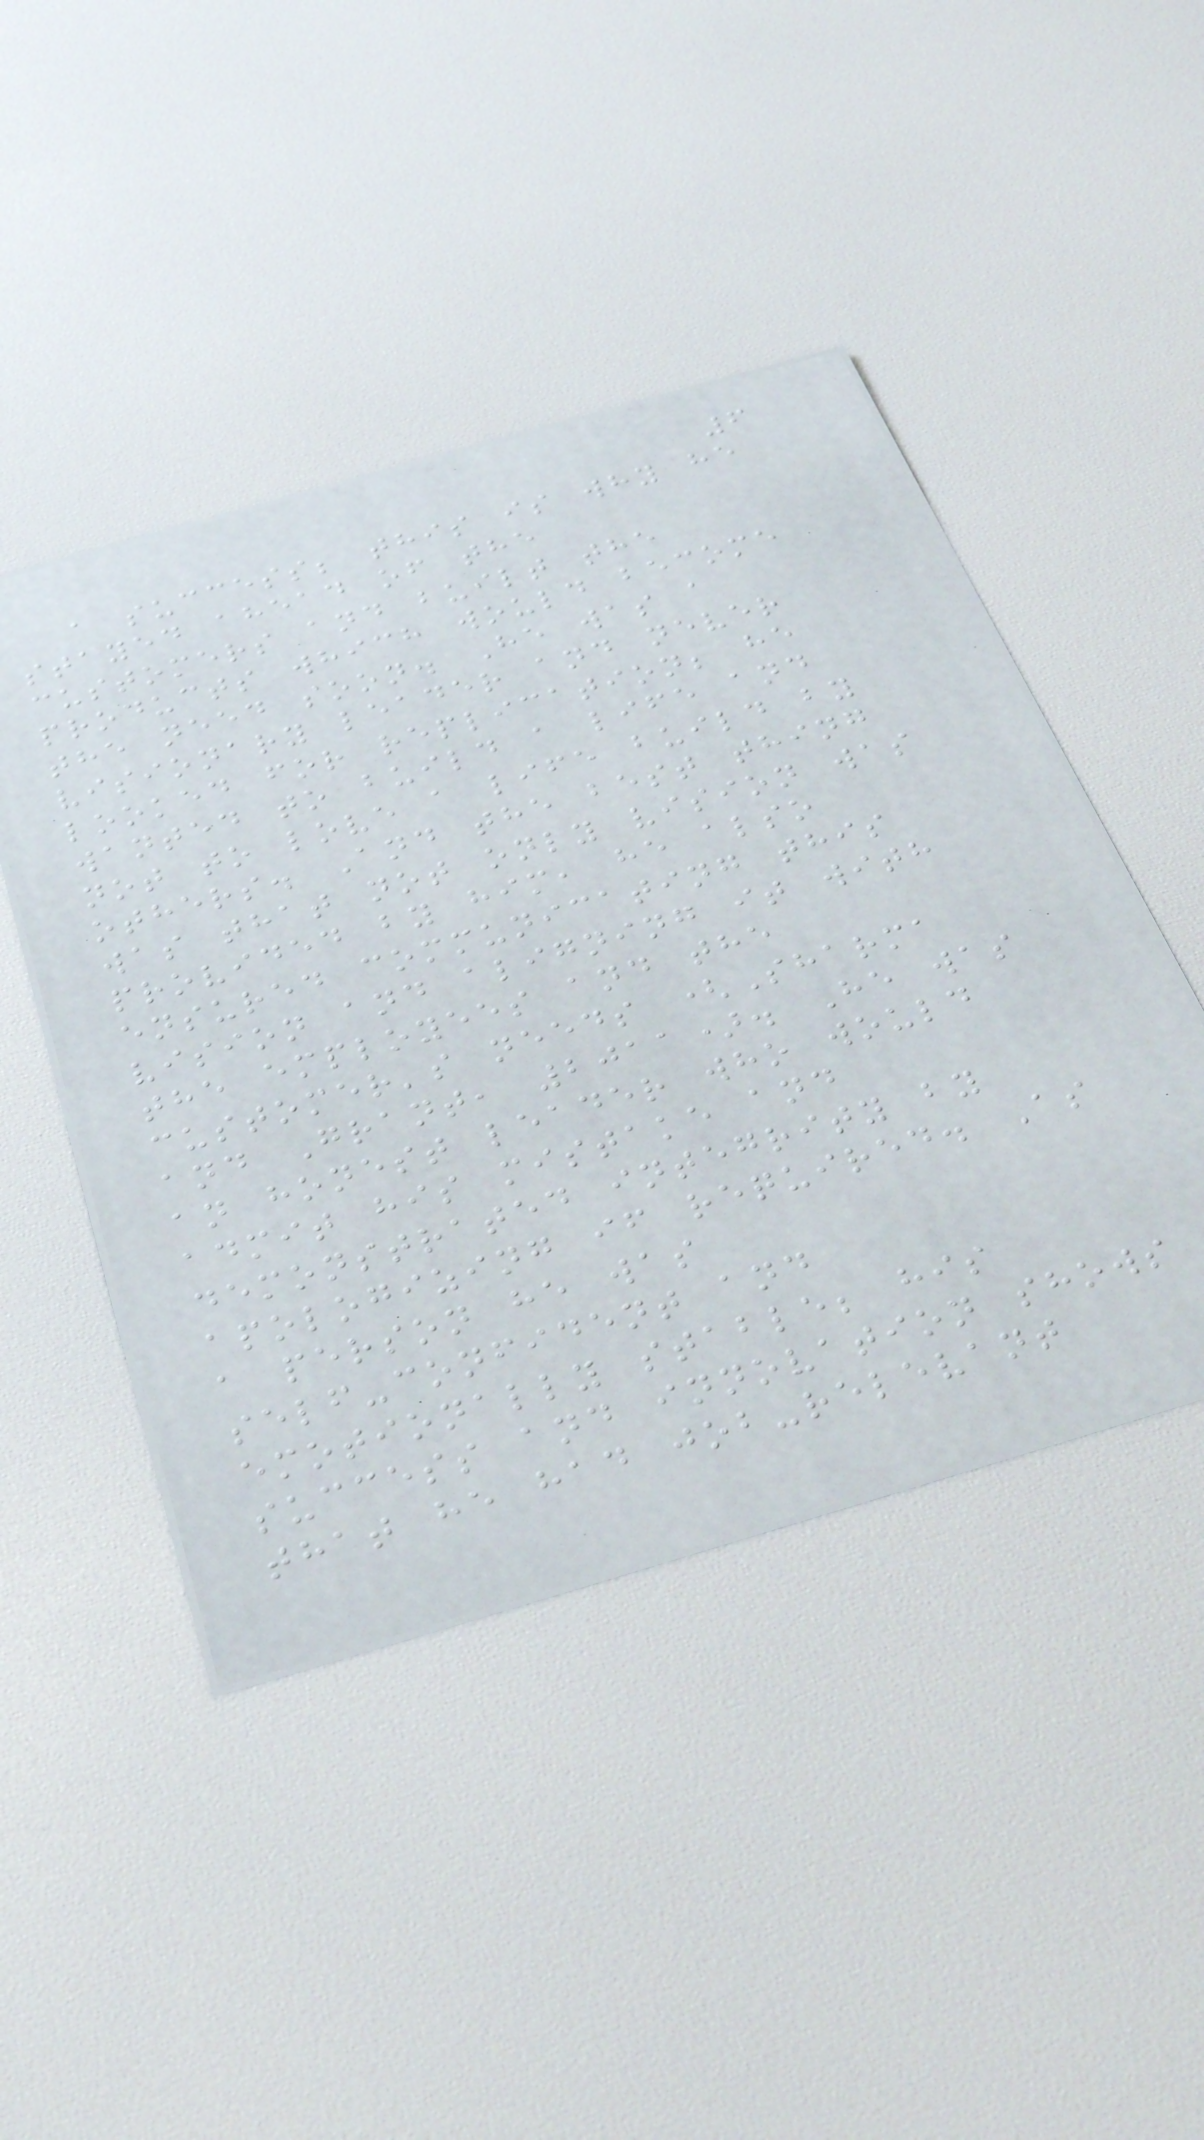6
a success; this is why he
stayed ahead of the
customers and built the
products which would become
the need soon. He was a
visionary leader and never
looked for replication; he
wanted to build a life and
not to love a life build by
others. And the best thing
was that not only vision was
provided by him, he also
ensured communicating this
vision and aligning it with
the employees and the
customer's needs (Sharma
and Grant, 2011). He was
an honest leader who would
admit his mistake and
demonstrated integrity by
apologizing if required. As
a person he was
self-confident and
emotionally stable; his
success and innovation shows
that he had job-relevant
